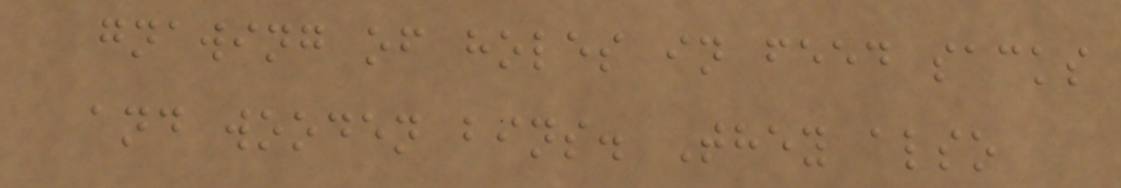gnawing of holes in feed sacks
and wooden bins. They also
